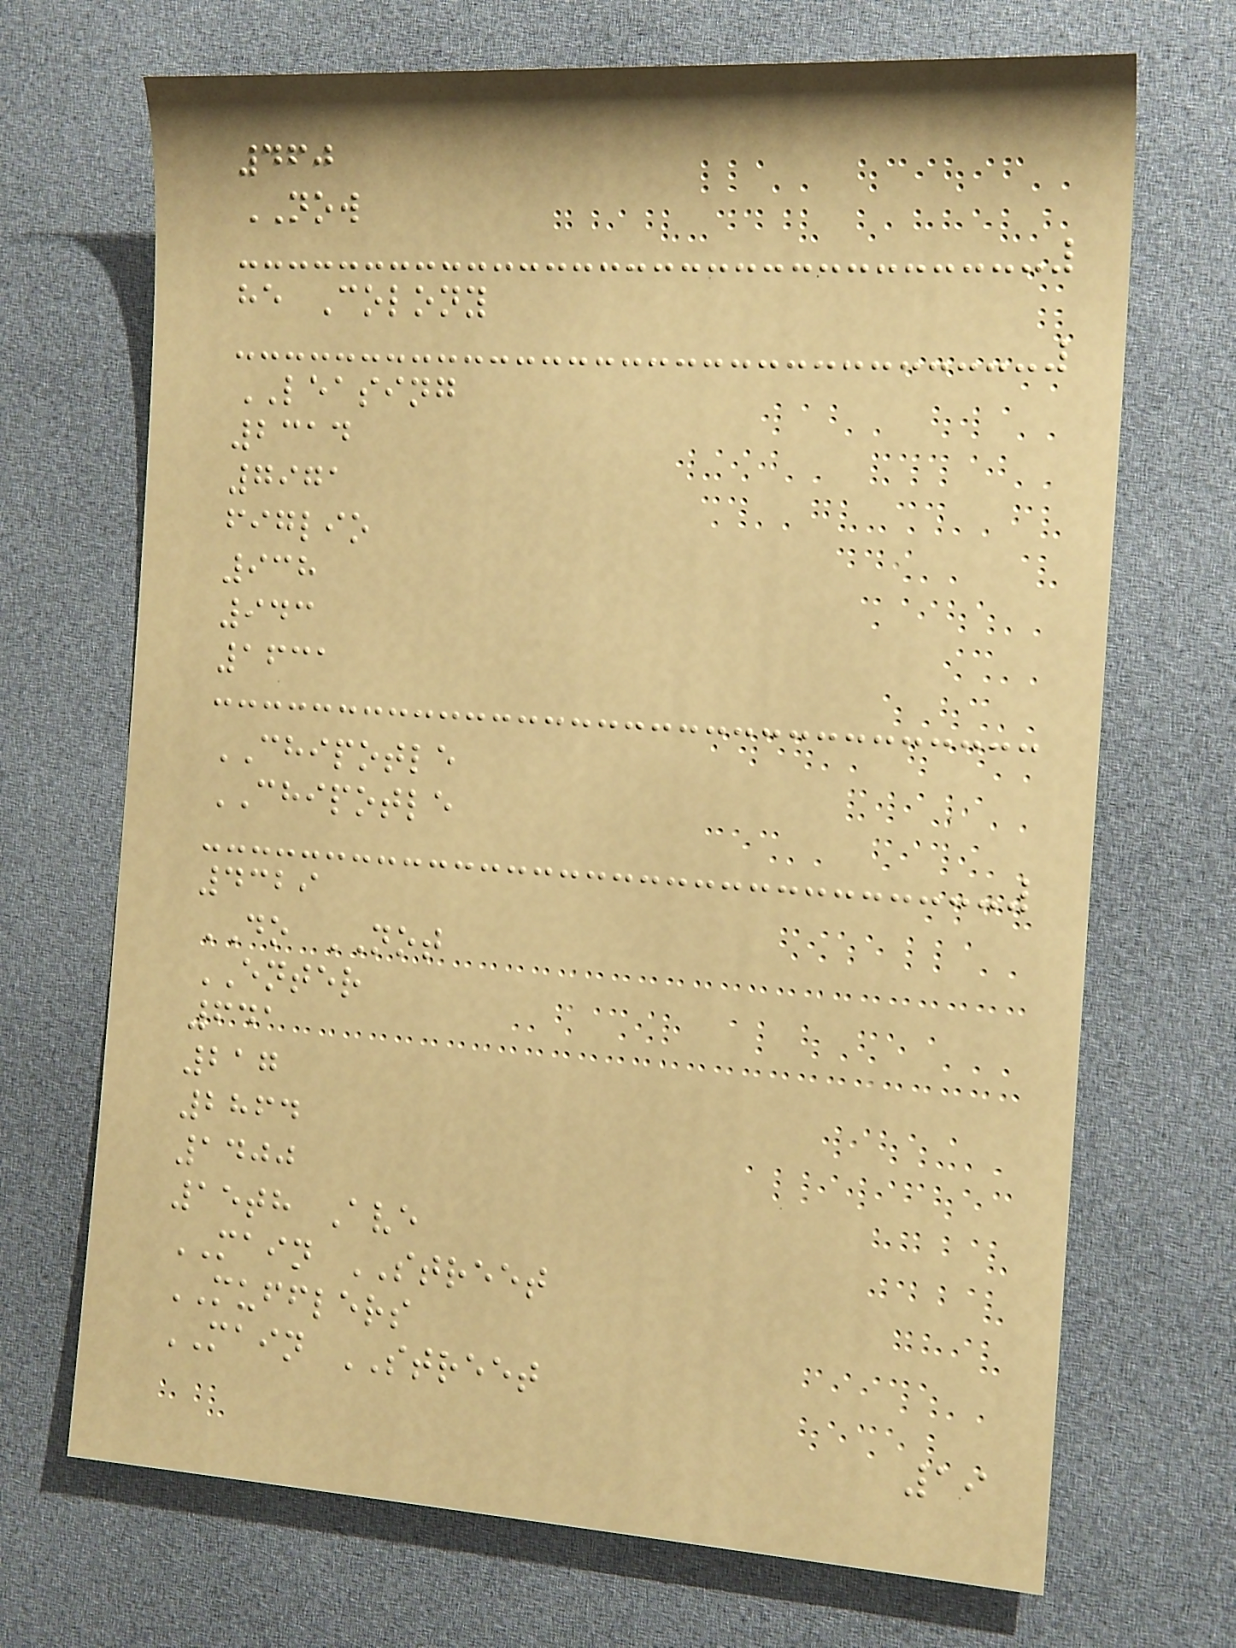460
NOW
he Colony
LEASING
2314
7971
figlio
938
943
1631
CHIPOTLE
CHIPOTLE
4329
DO NOT
ENTER
641
217
2864
1400
15th Ave
MAIN STREET
MUFFLERS
MAIN STREET
19
